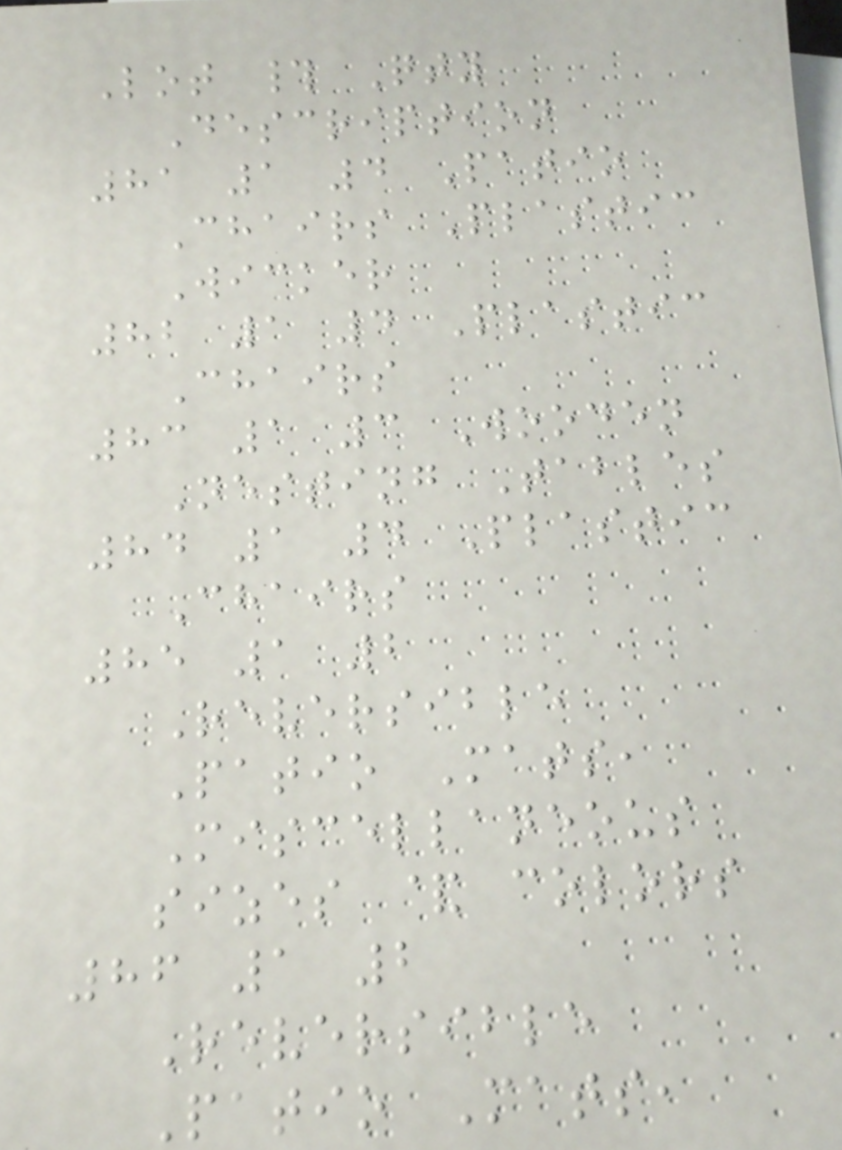Lot # Qty
Description
81 1 4 Patio
Chairs Plastic
Wicker
82 1 4 Plastic
Chairs
83 1 3 Wooden
Nesting Tables
84 1 4 Plastic
Chairs
85 1 2
Reversible
Patio Mats,
Miscellaneous
sizes & colors
86 1 2
Reversible
Patio Mats,
